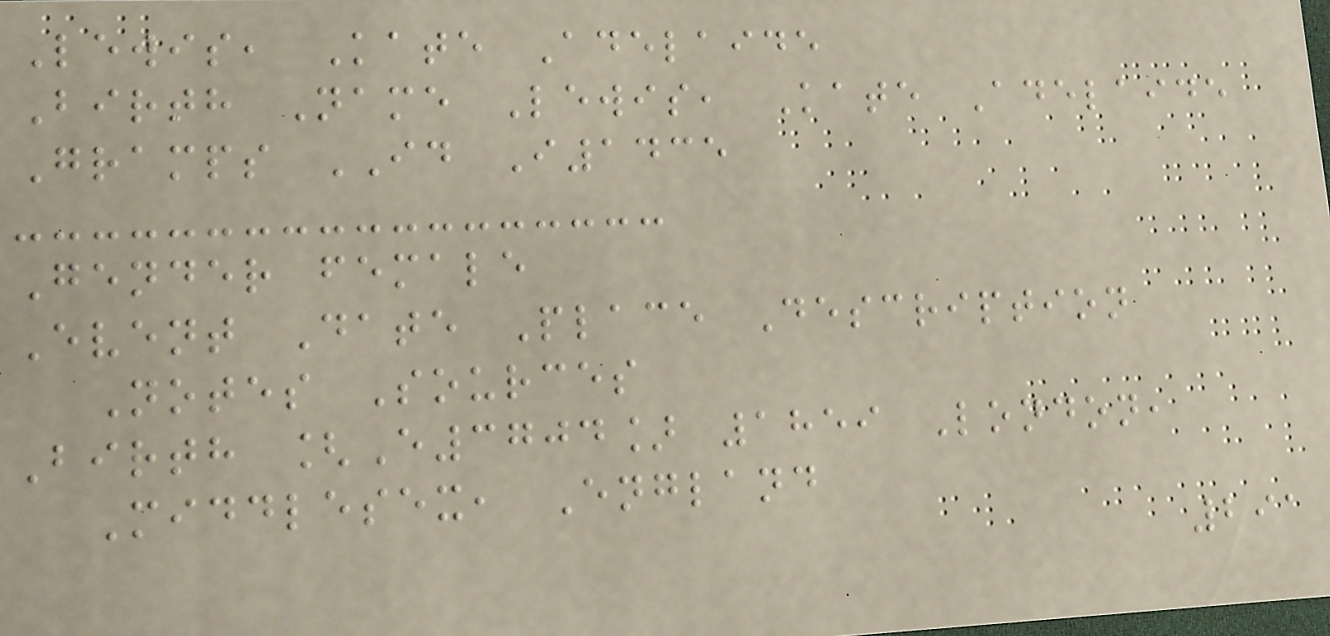Lewis, Kate Adelaide
Birth Name Lewis, Kate Adelaide
Gramps ID I1435
Gender female
Event Date Place Description
Notes Sources
Birth [E3704] 1859 London,
Middlesex, England
291
